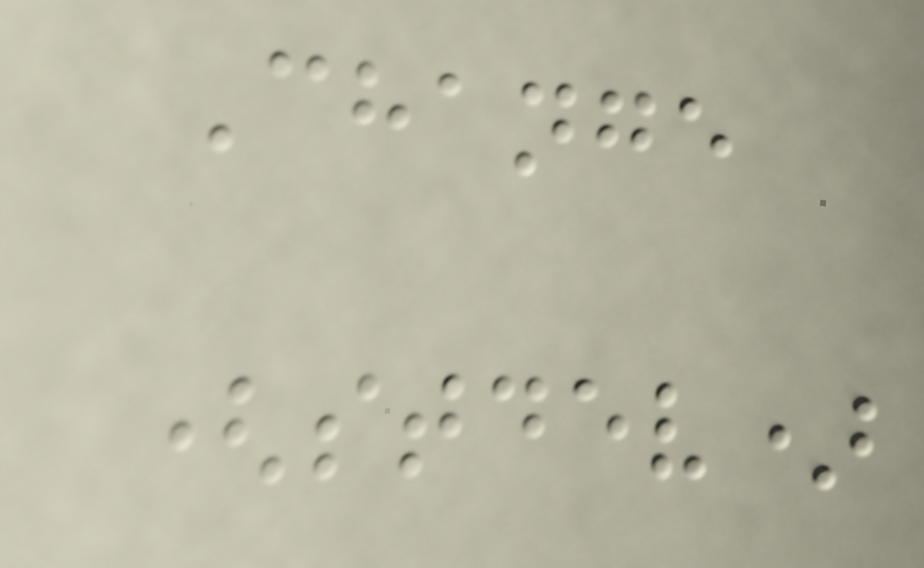Change
(stdev)
